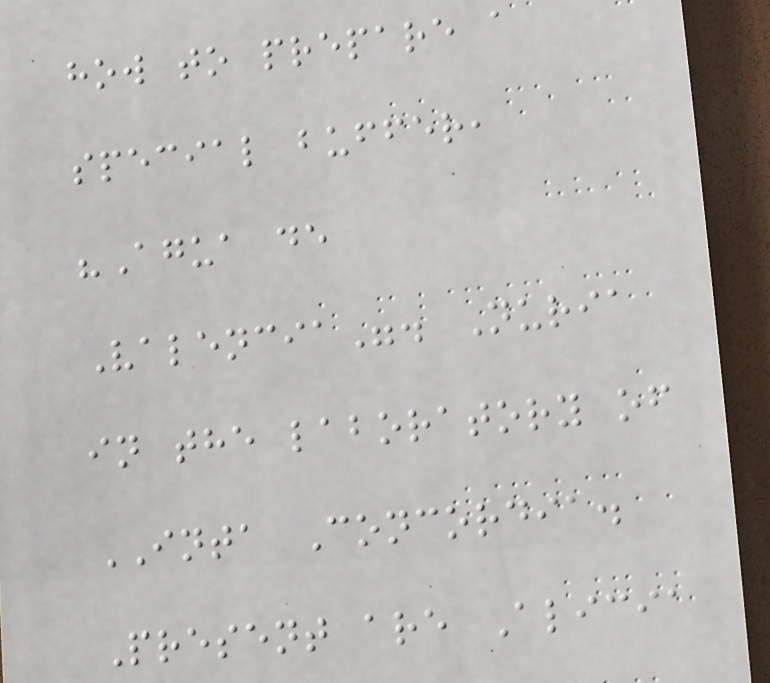how to prepare a
special buffer,
"Agua de
Valencia". Nuria
in the laboratory of
INTA Concordia.
Present are Alicia
